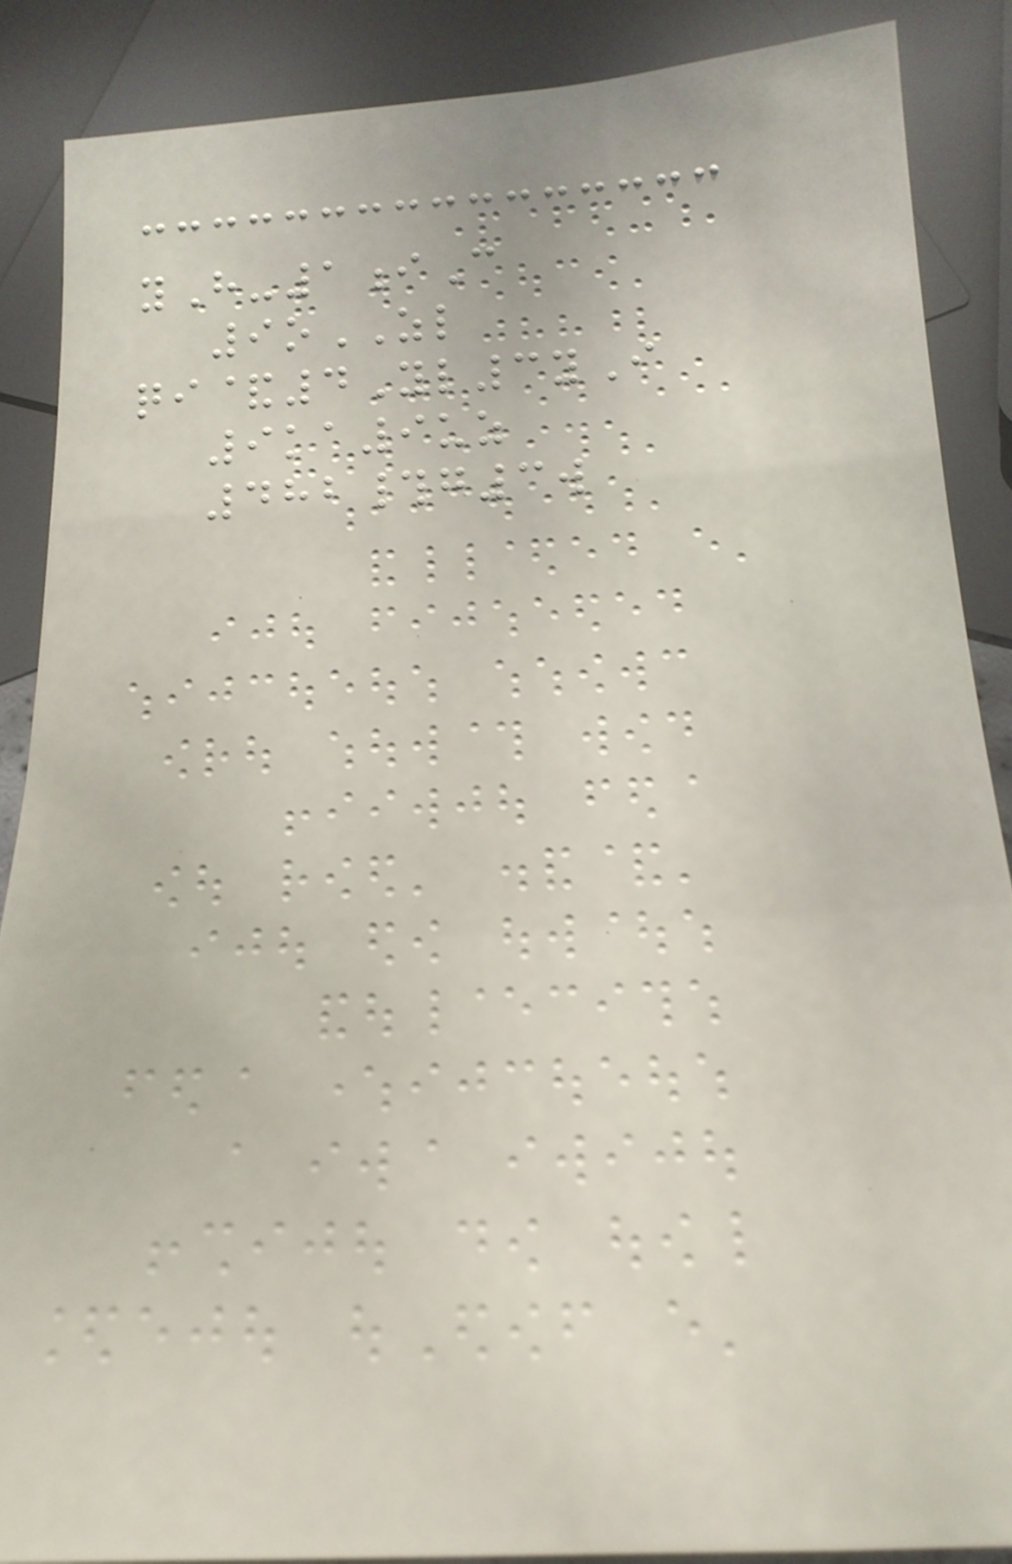yH-1iC
9oZL
qi&4Yl3yI
9ka9uz
482#g3w
